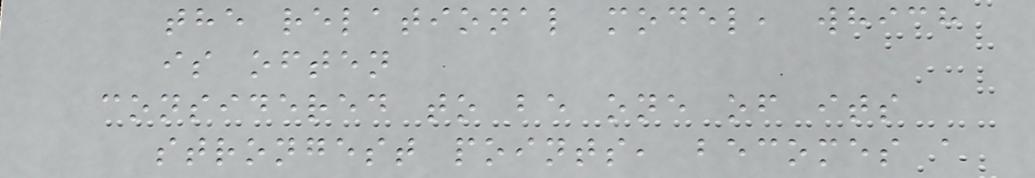the relational model, which
is often
considered to be one of its
strongest points, becomes a
